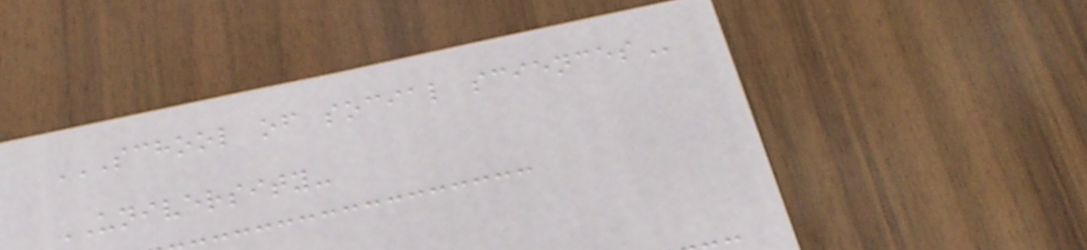SCHOOL OF SOCIAL SCIENCES
UNIVERSITY-
